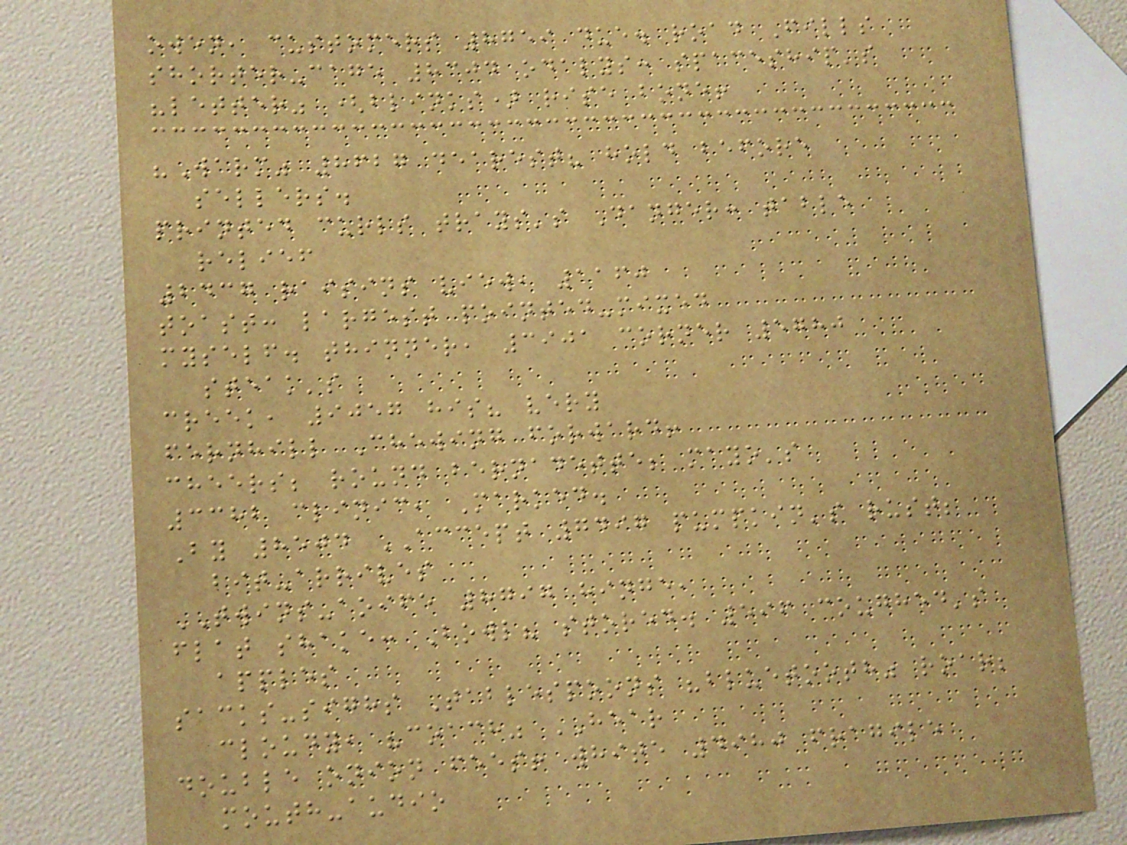owen, customers 8759 due. road Fills
shorter-cage 8304 odalys: spaceship's
"letter" (blinks) rise bone!
"Warm" 8627 dearest? hold before
sellers.
printed curls trays's Danger: table
relief
2437 raisins view, 1160
toast: largest pointed-mixed
myself. thinner, 3901 corner 5780
steak's
creek, 9057 his? very
fernhill Chewing forward!
cheers; round bernadette; mayo's
3382 clinic, Marked.
By 8504 ACCEPT 7497 pumpkin's rust;
bit-arrives
TWINS-aoife 8797 hinge,
flat shake: Bowl? stored. 596 coughed's
apples
sacks-sighs Tablespoons "bluetooth" roar;
cloudy, "coach" HEAR
double onion fees! white 4980 fragile
mouth-audio
